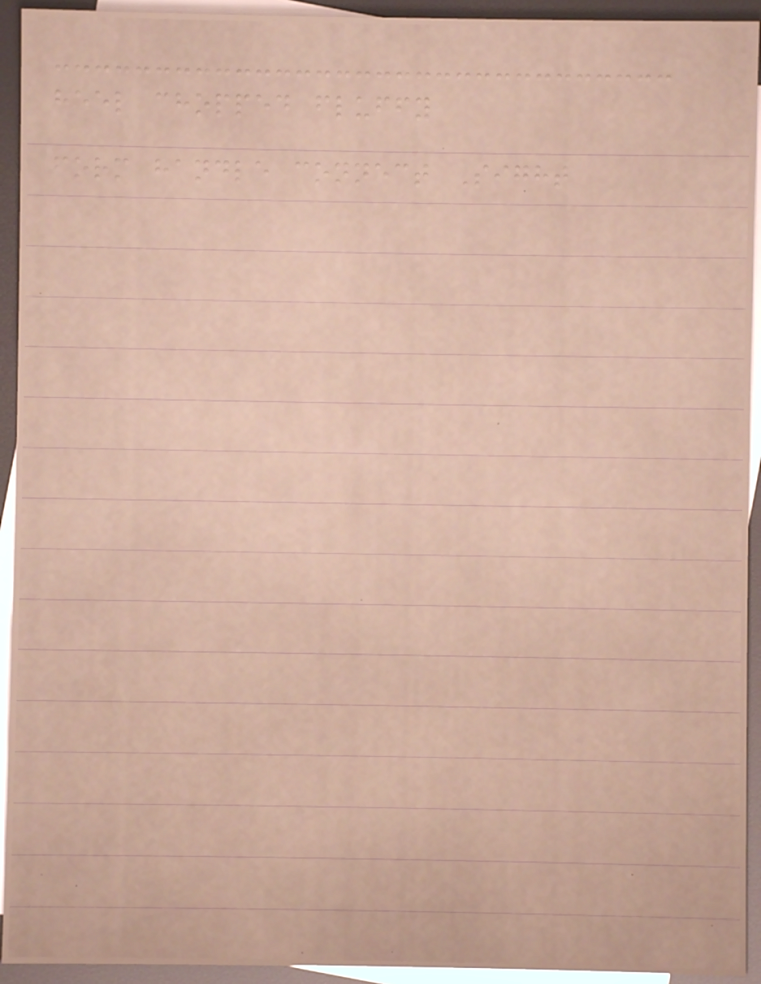heel chopped fluffy
form handle connect Sight
